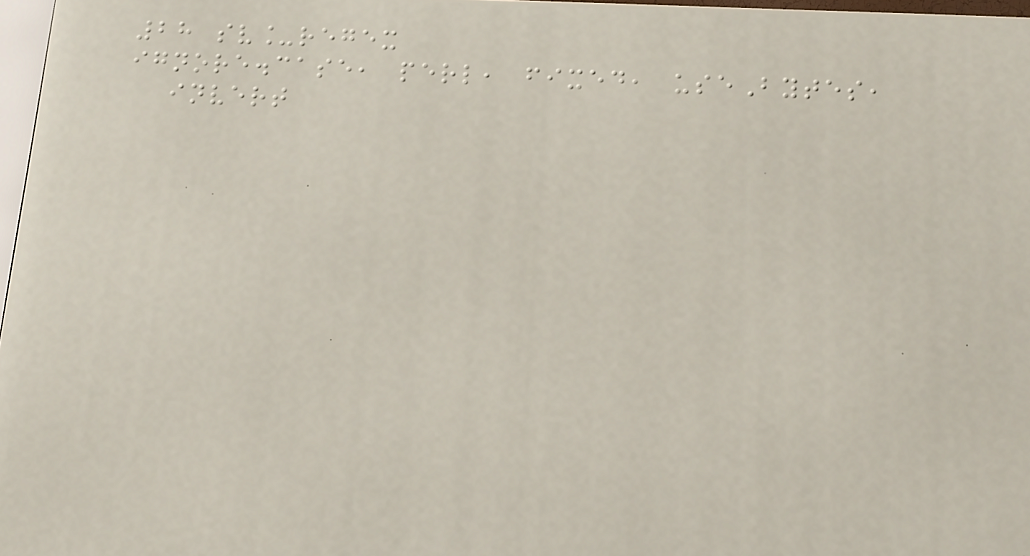28 sv_regex
ignore.case, perl, fixed, useBytes,
invert
